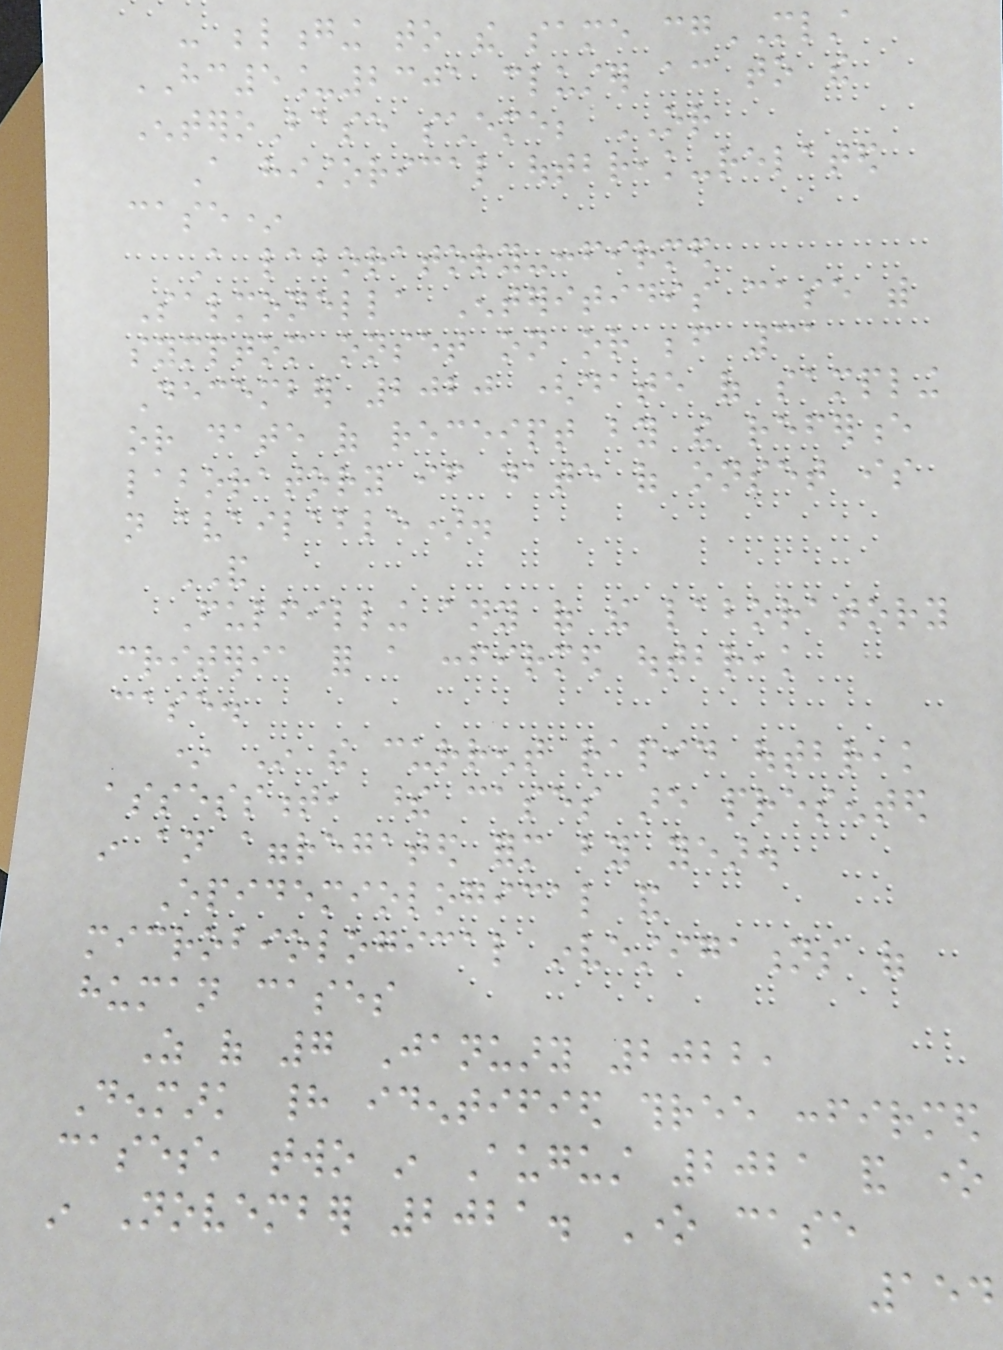- belonging to the same cgMLST
HC5_2301 cluster according to the
EnteroBase scheme; OR
A historical outbreak-related
case*
A laboratory-confirmed
Salmonella Enteritidis case with
symptom onset on or before 31
December 2020 (date of sampling
or date of receipt by the reference
laboratory if date of onset is
not available).
AND
Fulfilling any of the laboratory
criteria for a confirmed outbreak
case.
* In the current rapid outbreak
assessment, these cases are presented
in an aggregated form by year.
Epidemiological and
microbiological investigations of
human cases
As of 7 January 2022,
Denmark had identified three confirmed
cases, two in August 2021 and one
in November 2021. One case
154
